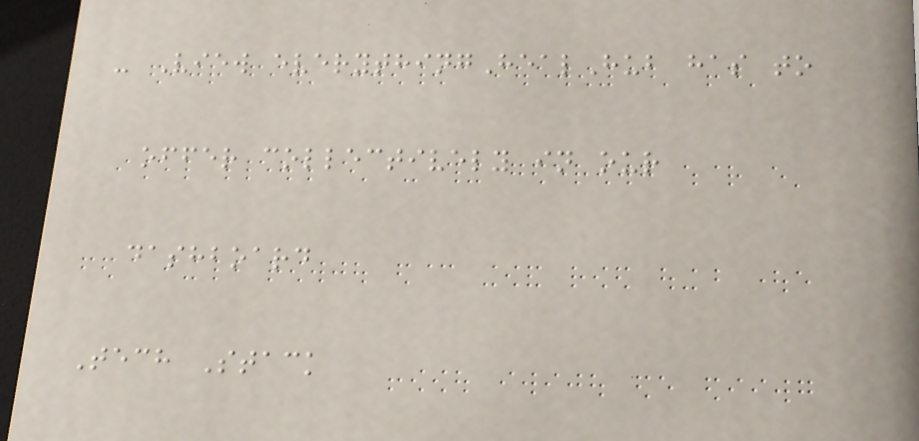- View everythingHealHub has to
offer collectively in our
dashboard
Tech Stack
